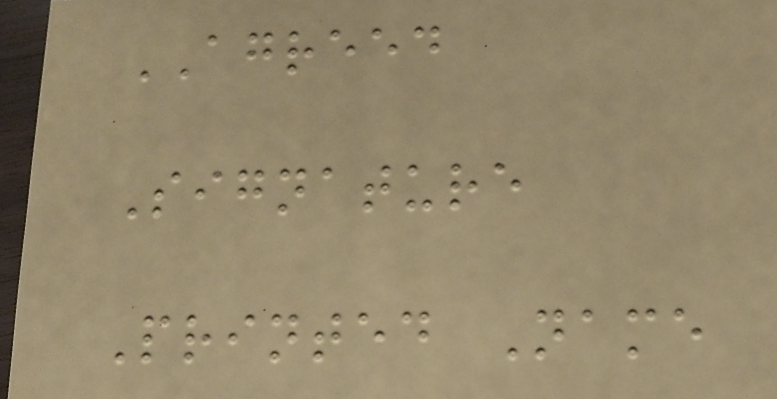AGREED
Signature
Printed Name
